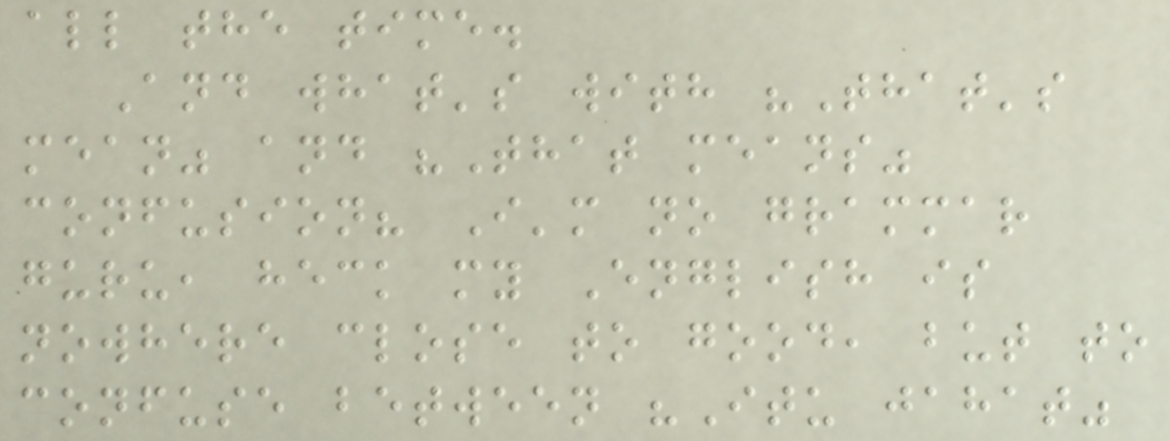all the time.
And what's with "That's
mean" and "That means"
confusion? I'm no grammar
guru, heck my English is
nowhere close to good, but to
confuse between "Itu jahat"
